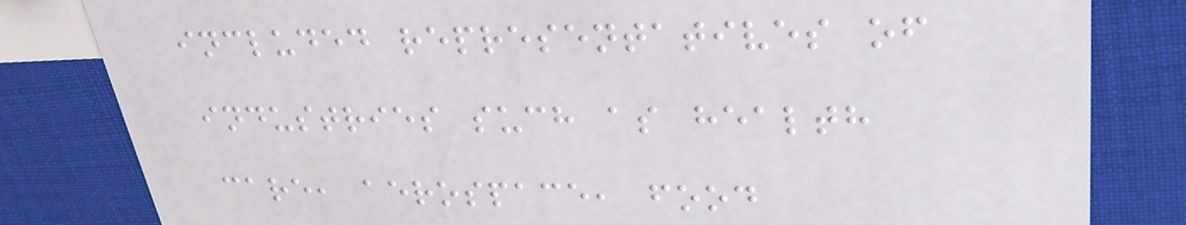included representatives of
industries such as health
care, aerospace, food
